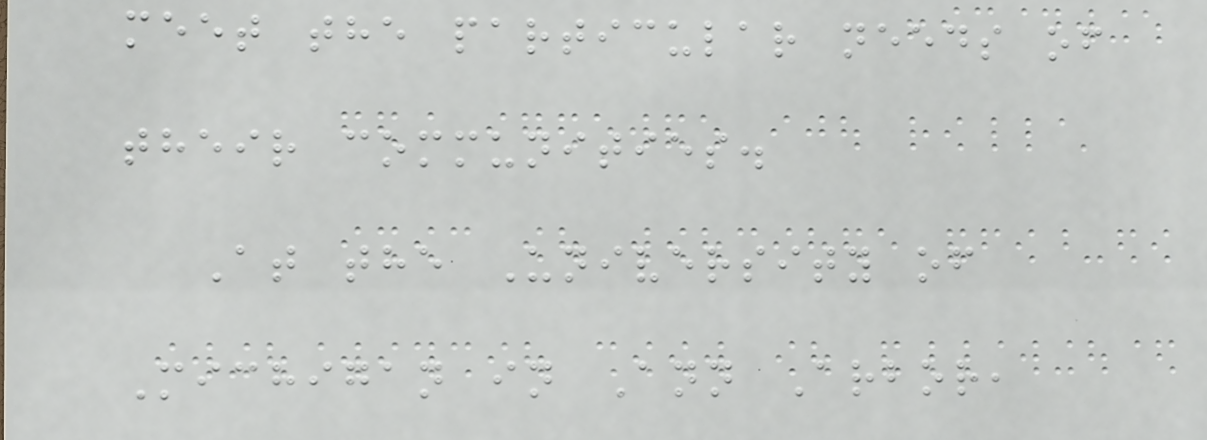meet the particular needs of
their communities.
At the University of
Michigan in Ann Arbor,
